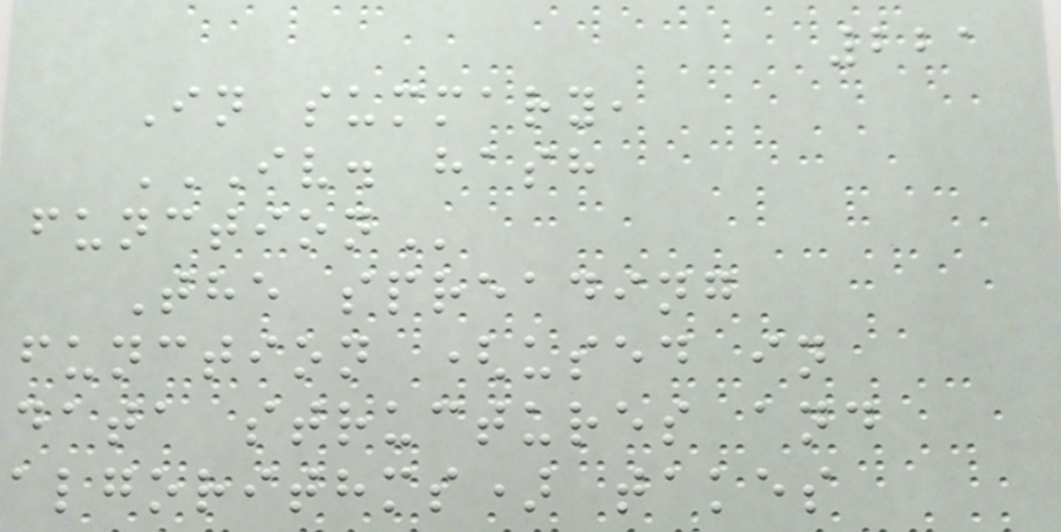221
In summary,
IV. HASH
FUNCTION
The spreading
function (used in
data structures and
algorithms) takes
